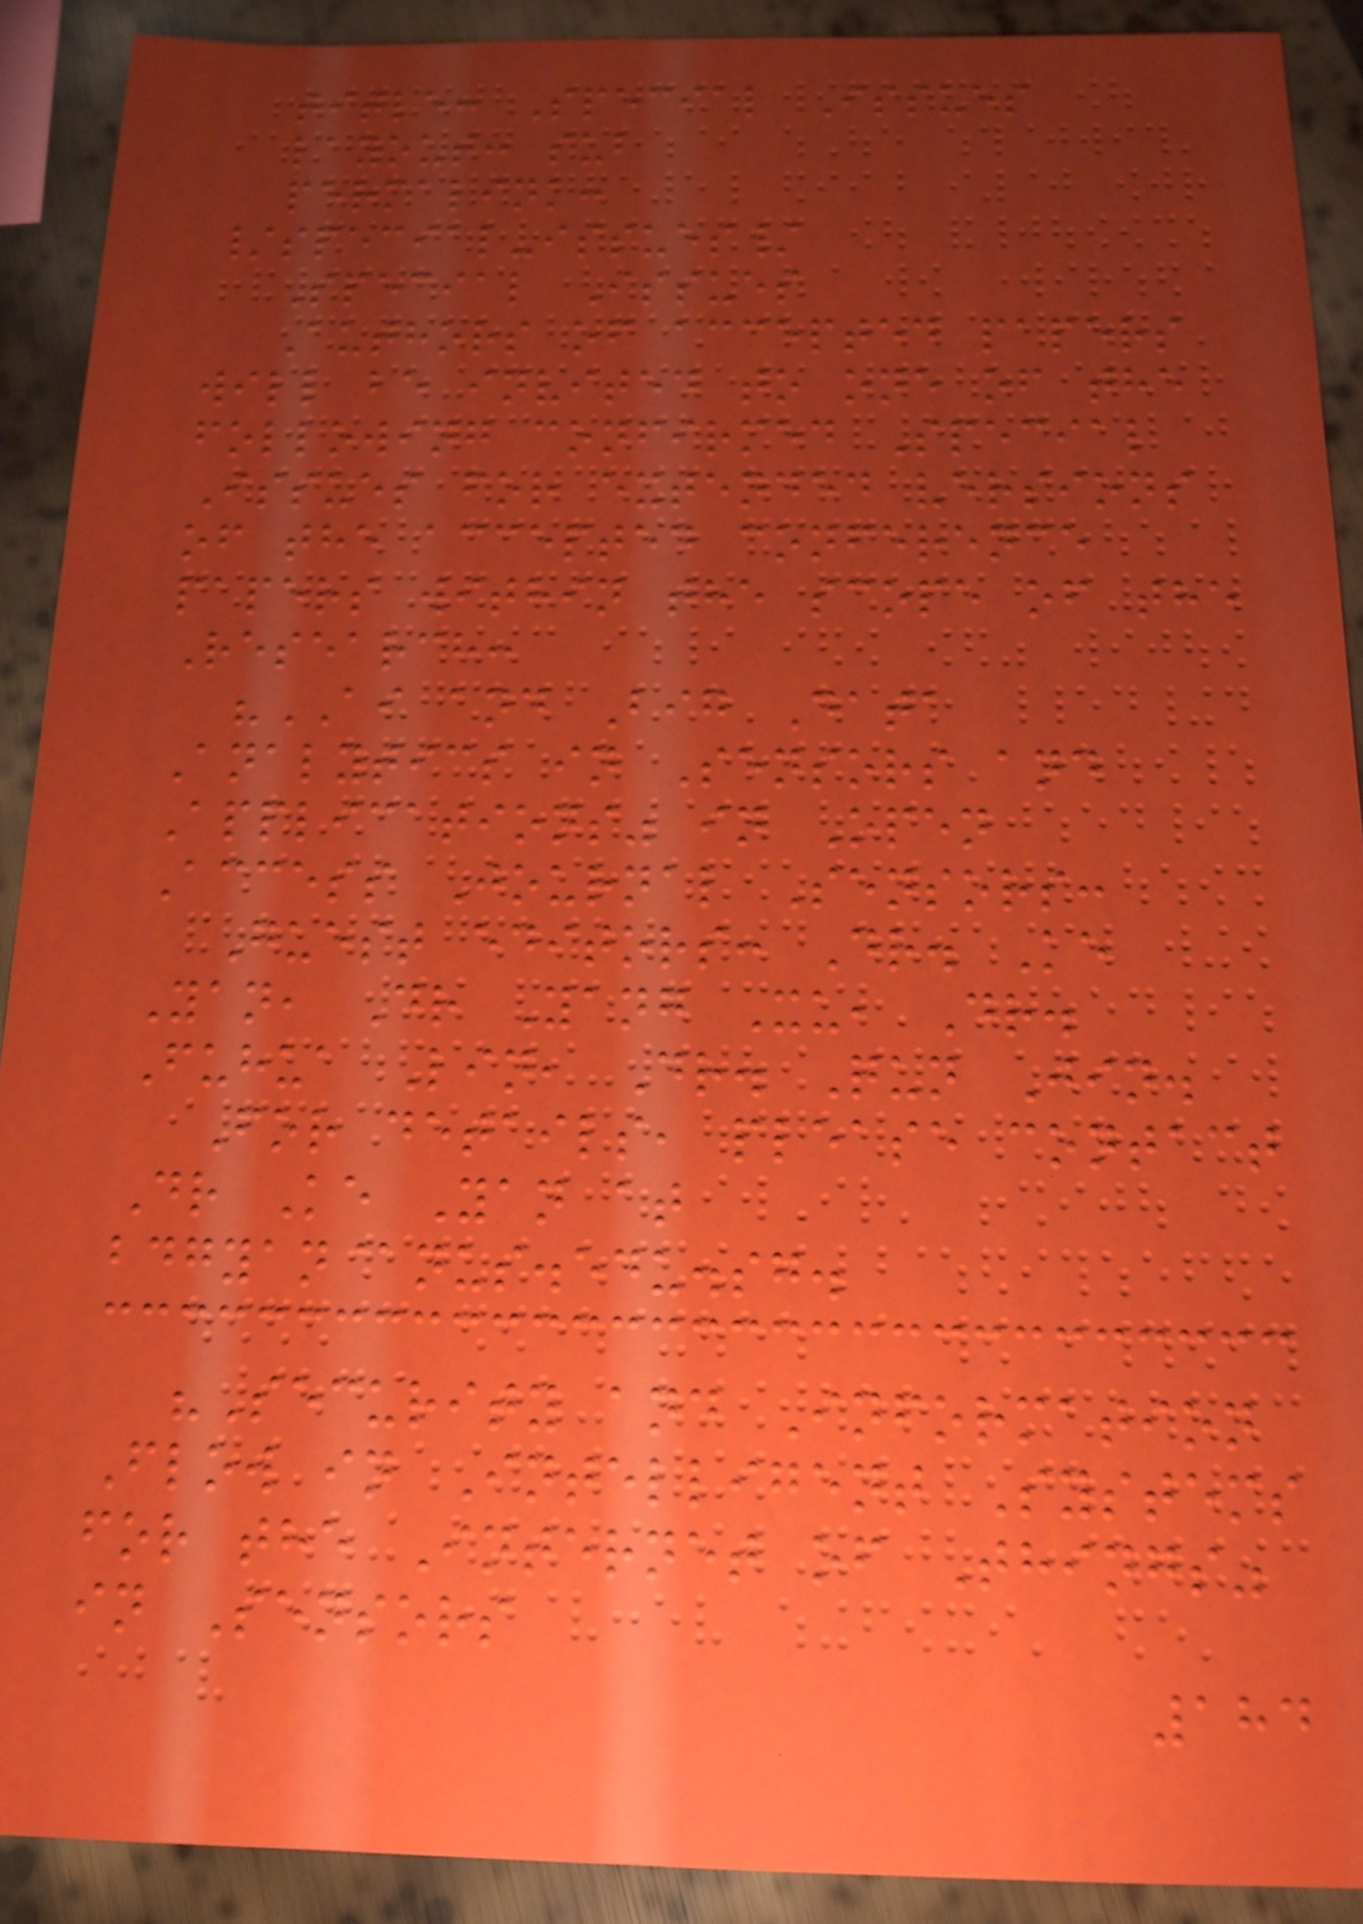title: Special Issues
layout: sub
permalink:
/special-issues/
Special Issues
Authors of accepted papers
will be invited to one of the
following confirmed Special
Issues for extended versions
of the accepted conference
papers within the scope of the
Research:
"AI and Big Data
Analytics in Sensors and
Applications" in Open
Access Journal Sensors:
Guest editors: Dr. Ke
Yan, Dr Yang Xu, Dr.
Fuhua Lin, Dr. Qun Jin.
For details, please contact
Dr Ke Yan at
bdgyan@nus.edu.sg.
"Security and Information
Flow in Intelligent Systems
for the Internet of Things"
in Sensors
184
